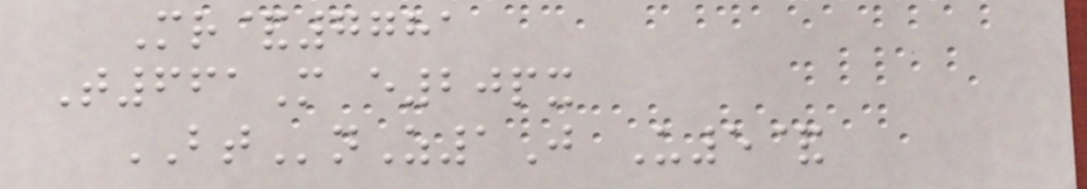Mr&7781
T661M e20px
BTnZ1J U5&
